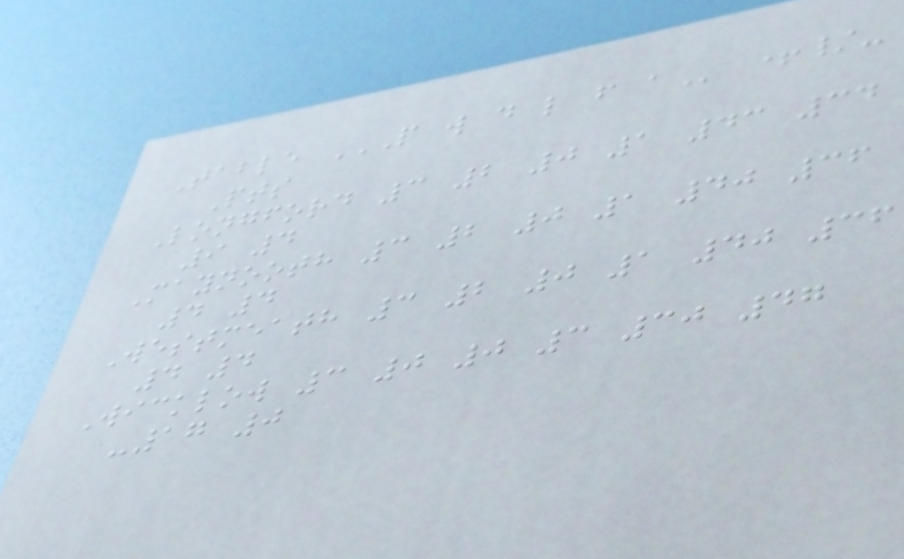Table P W D L F A +/-
Pts
Longford 3 2 0 1 43 34
9 4
Maynooth 3 2 0 1 40 36
4 4
Westmeath 3 2 0 1 40 36
4 4
Wicklow 3 0 0 3 30 47
-17 0
